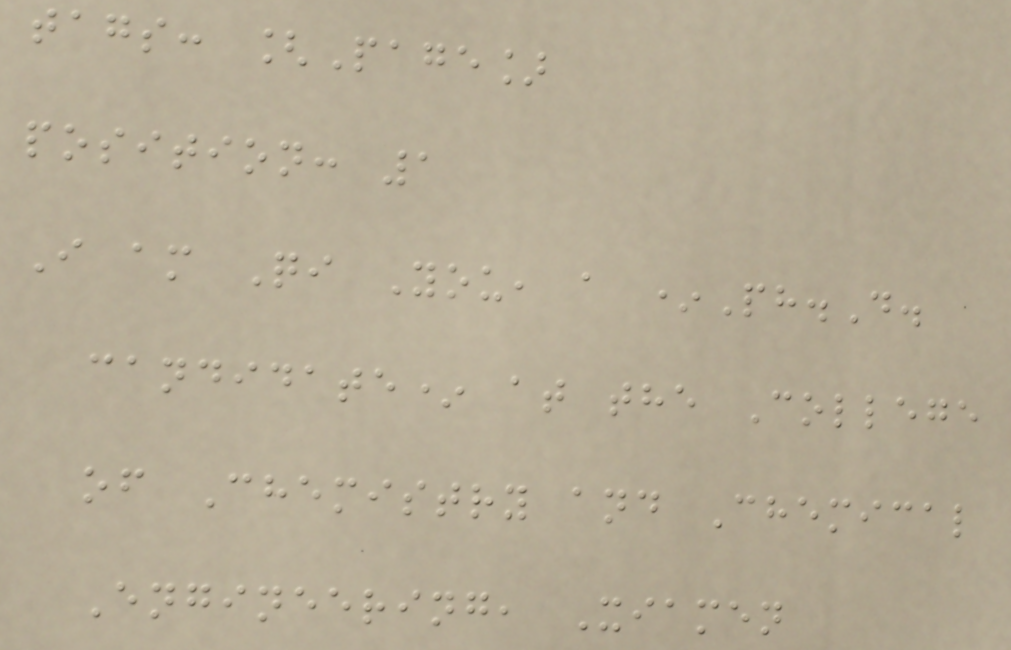tags: [Page]
position: 1
I am Qi You, a *Ph.D.
candidate* at the College
of Chemistry and Chemical
Engineering, Xiamen
